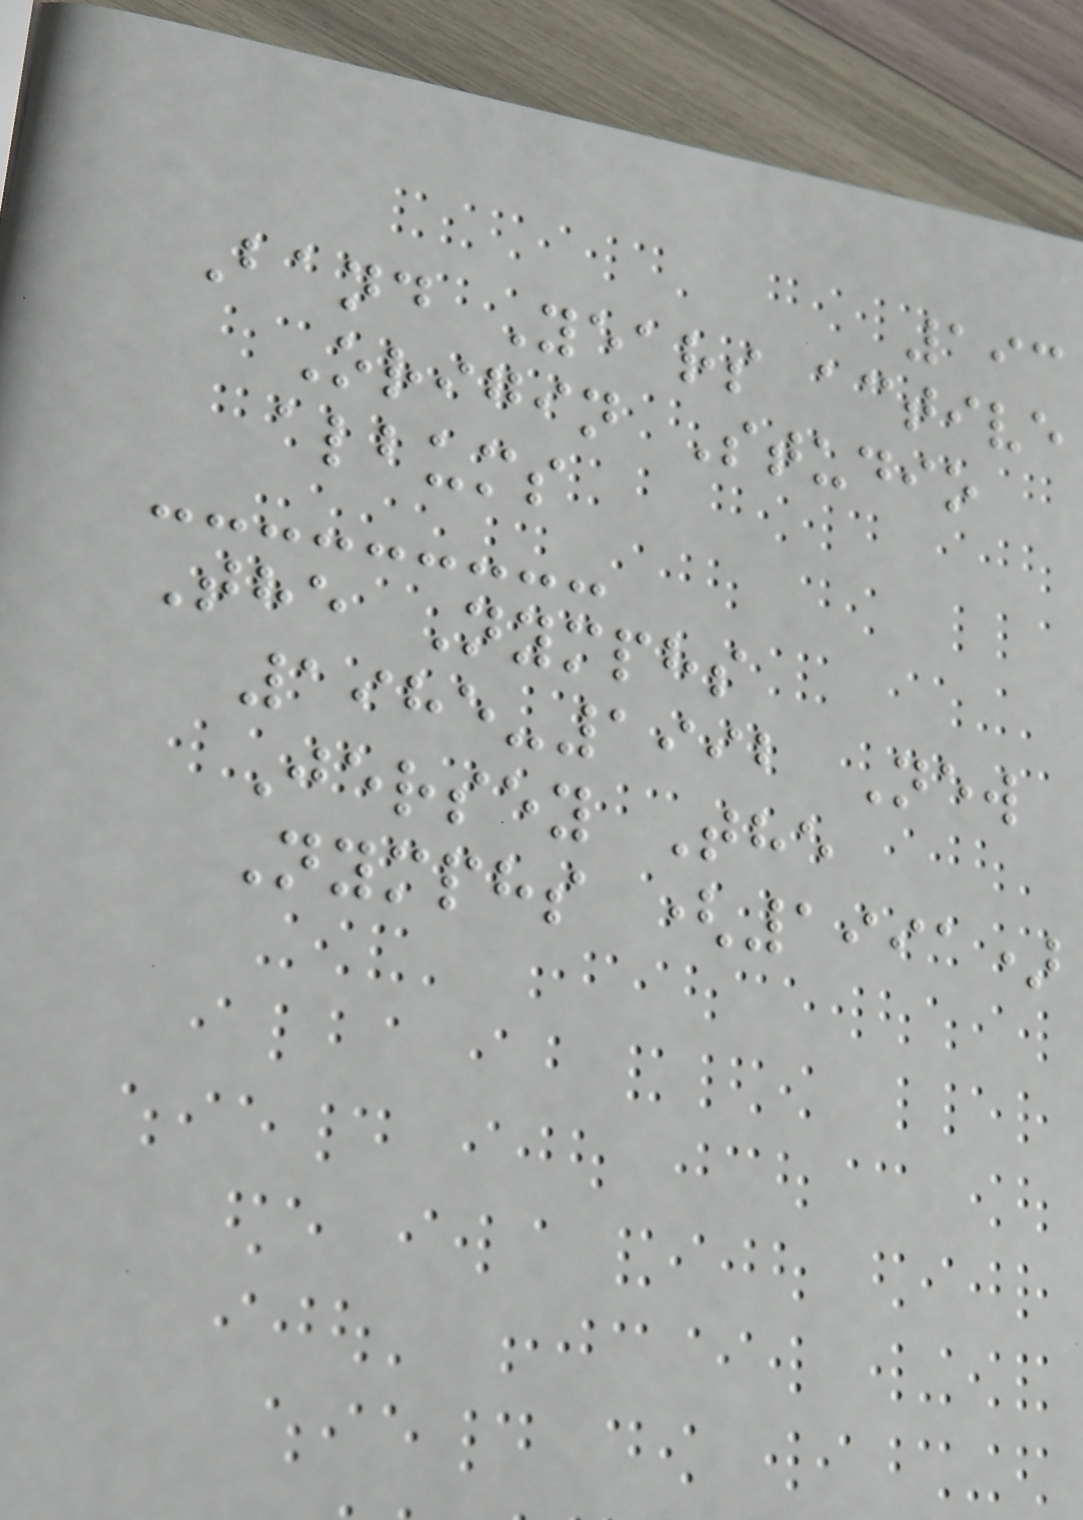193
Band Years active
Origin Studio
albums
The Nymphs
1985-1992 New
Jersey The
Nymphs (1991)
